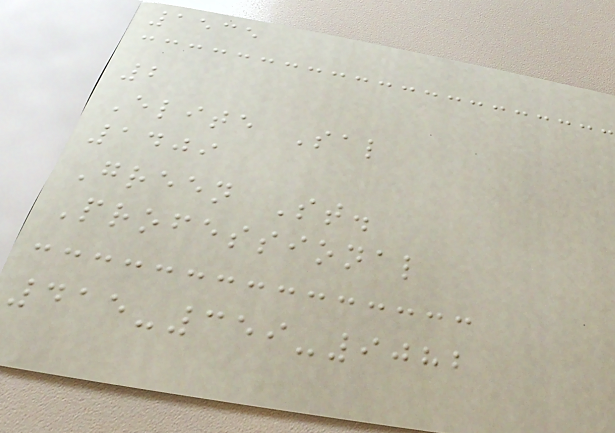1535
2
Elite Sal
1409
Green St.
Professional
415-359-9082
